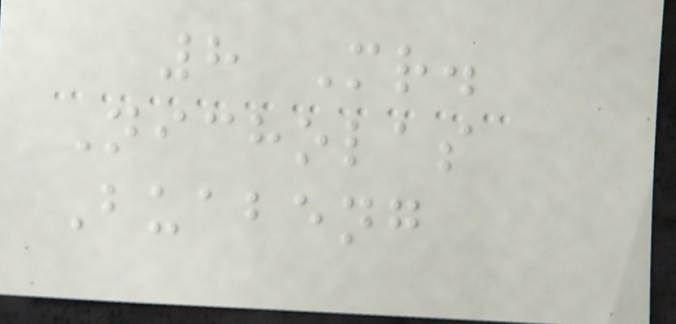8 Mr.
Nicholas
Buabeng
